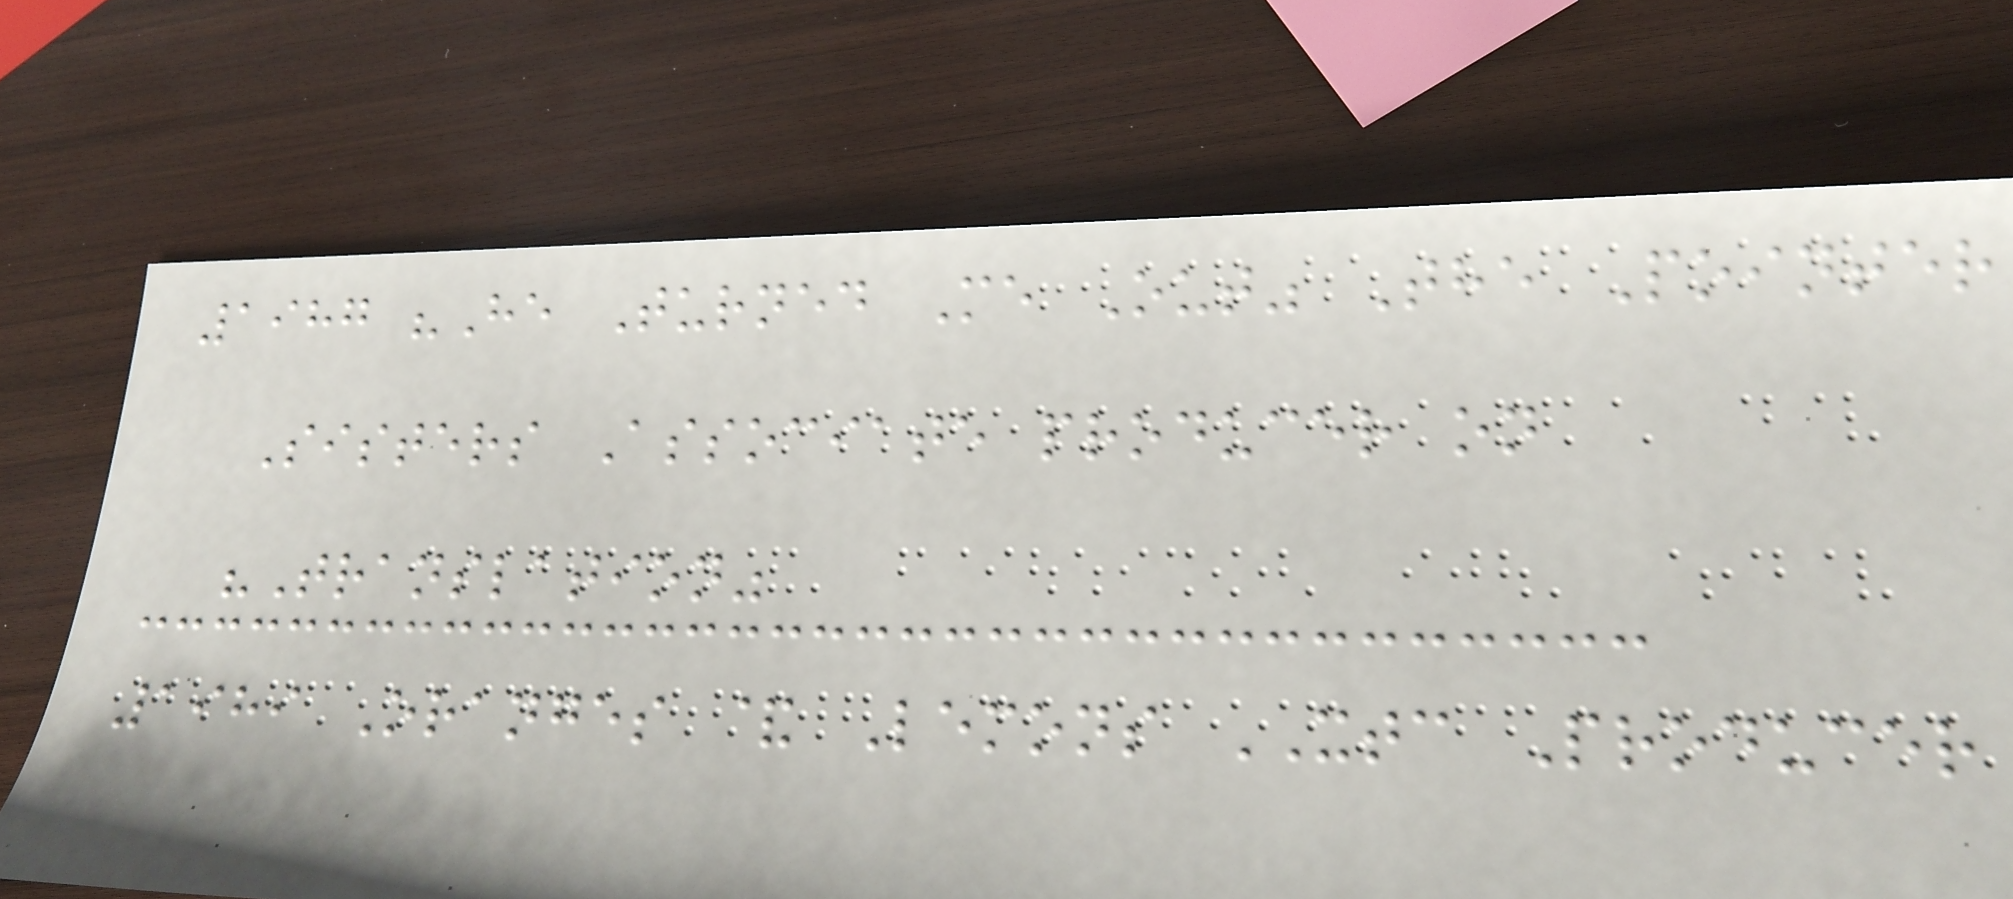1987 "He Turned Me Out" The Pointer
Sisters Associate producer on
"Translation"
1989 Oranges & Lemons XTC Producer
